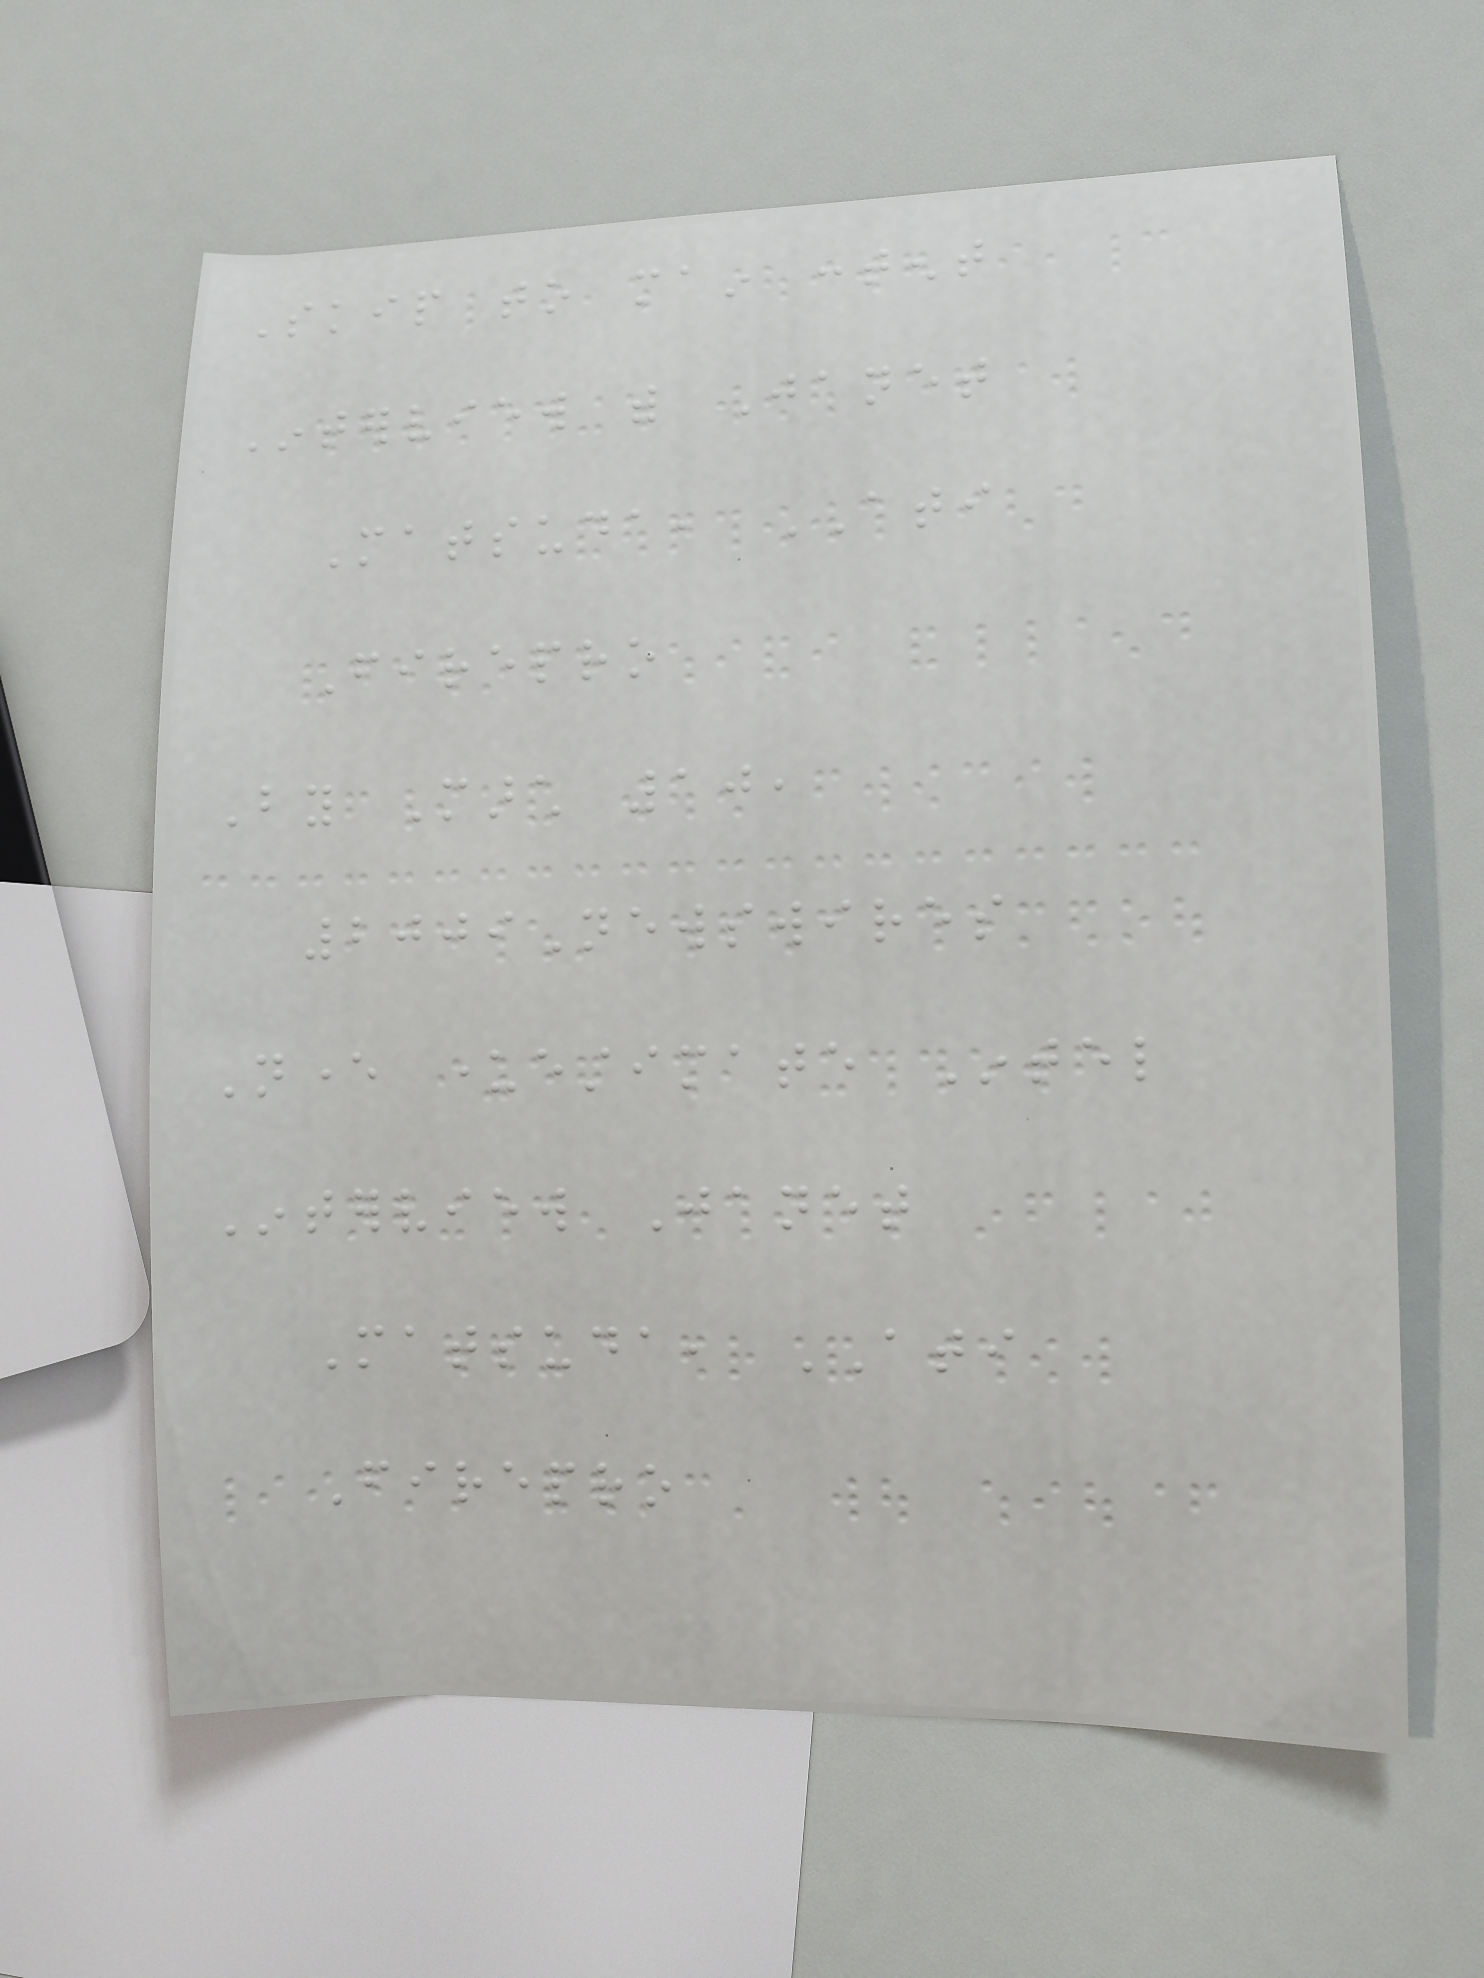Skip to main content
Interview with Janet
Matsuda, ATI
Firepro
By March 10,
2009Newswires
Never underestimate Intel
Interview Janet
Matsuda, ATI
Firepro
